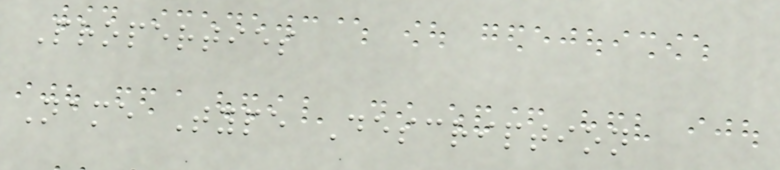Properties
Name Type Description
